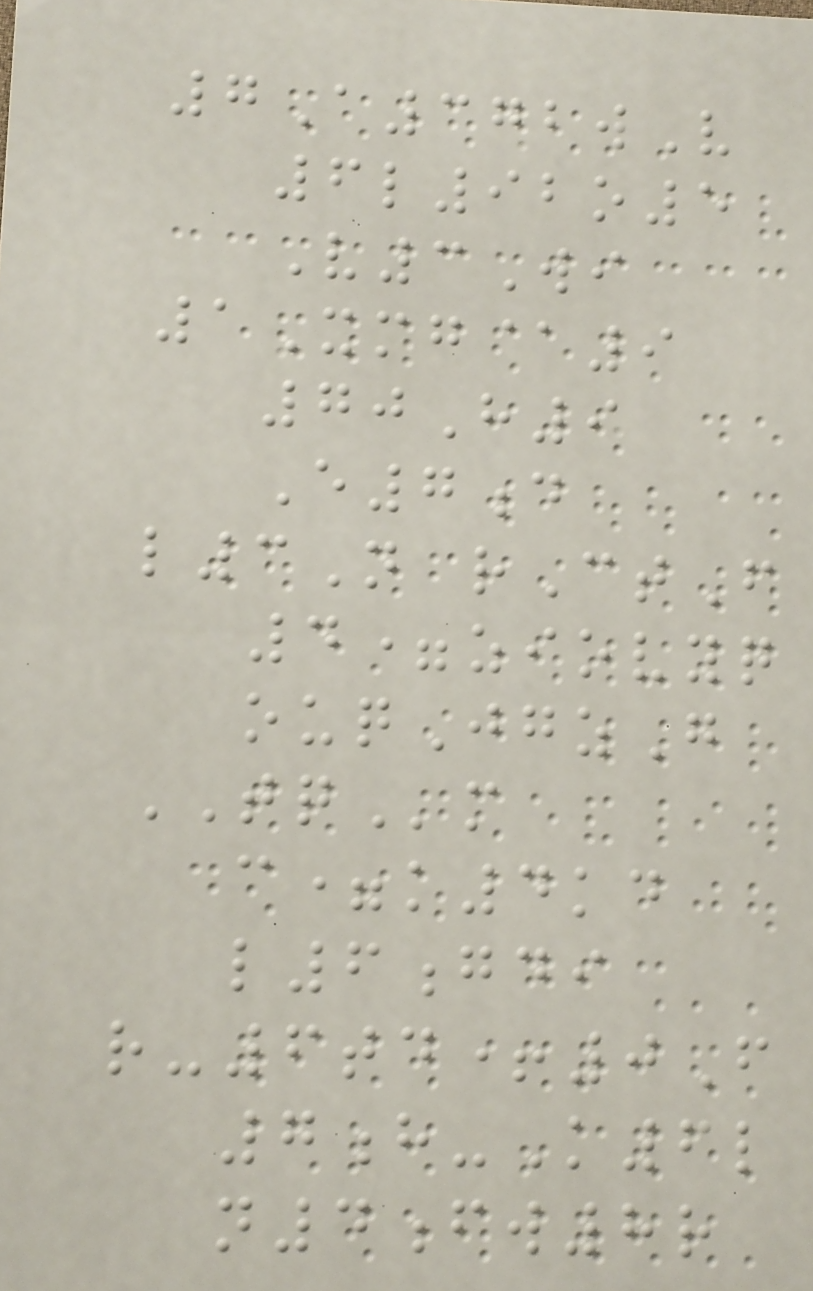7A372wV
6l92o5
V3Wi
1Xmg@9
70H9
E7d
l3N rCtF
4=ziovyq
ouqJgzG
TQm
c=k4kd
l6gdi
r-6td+0F
7h-K6l
n4fw8r
